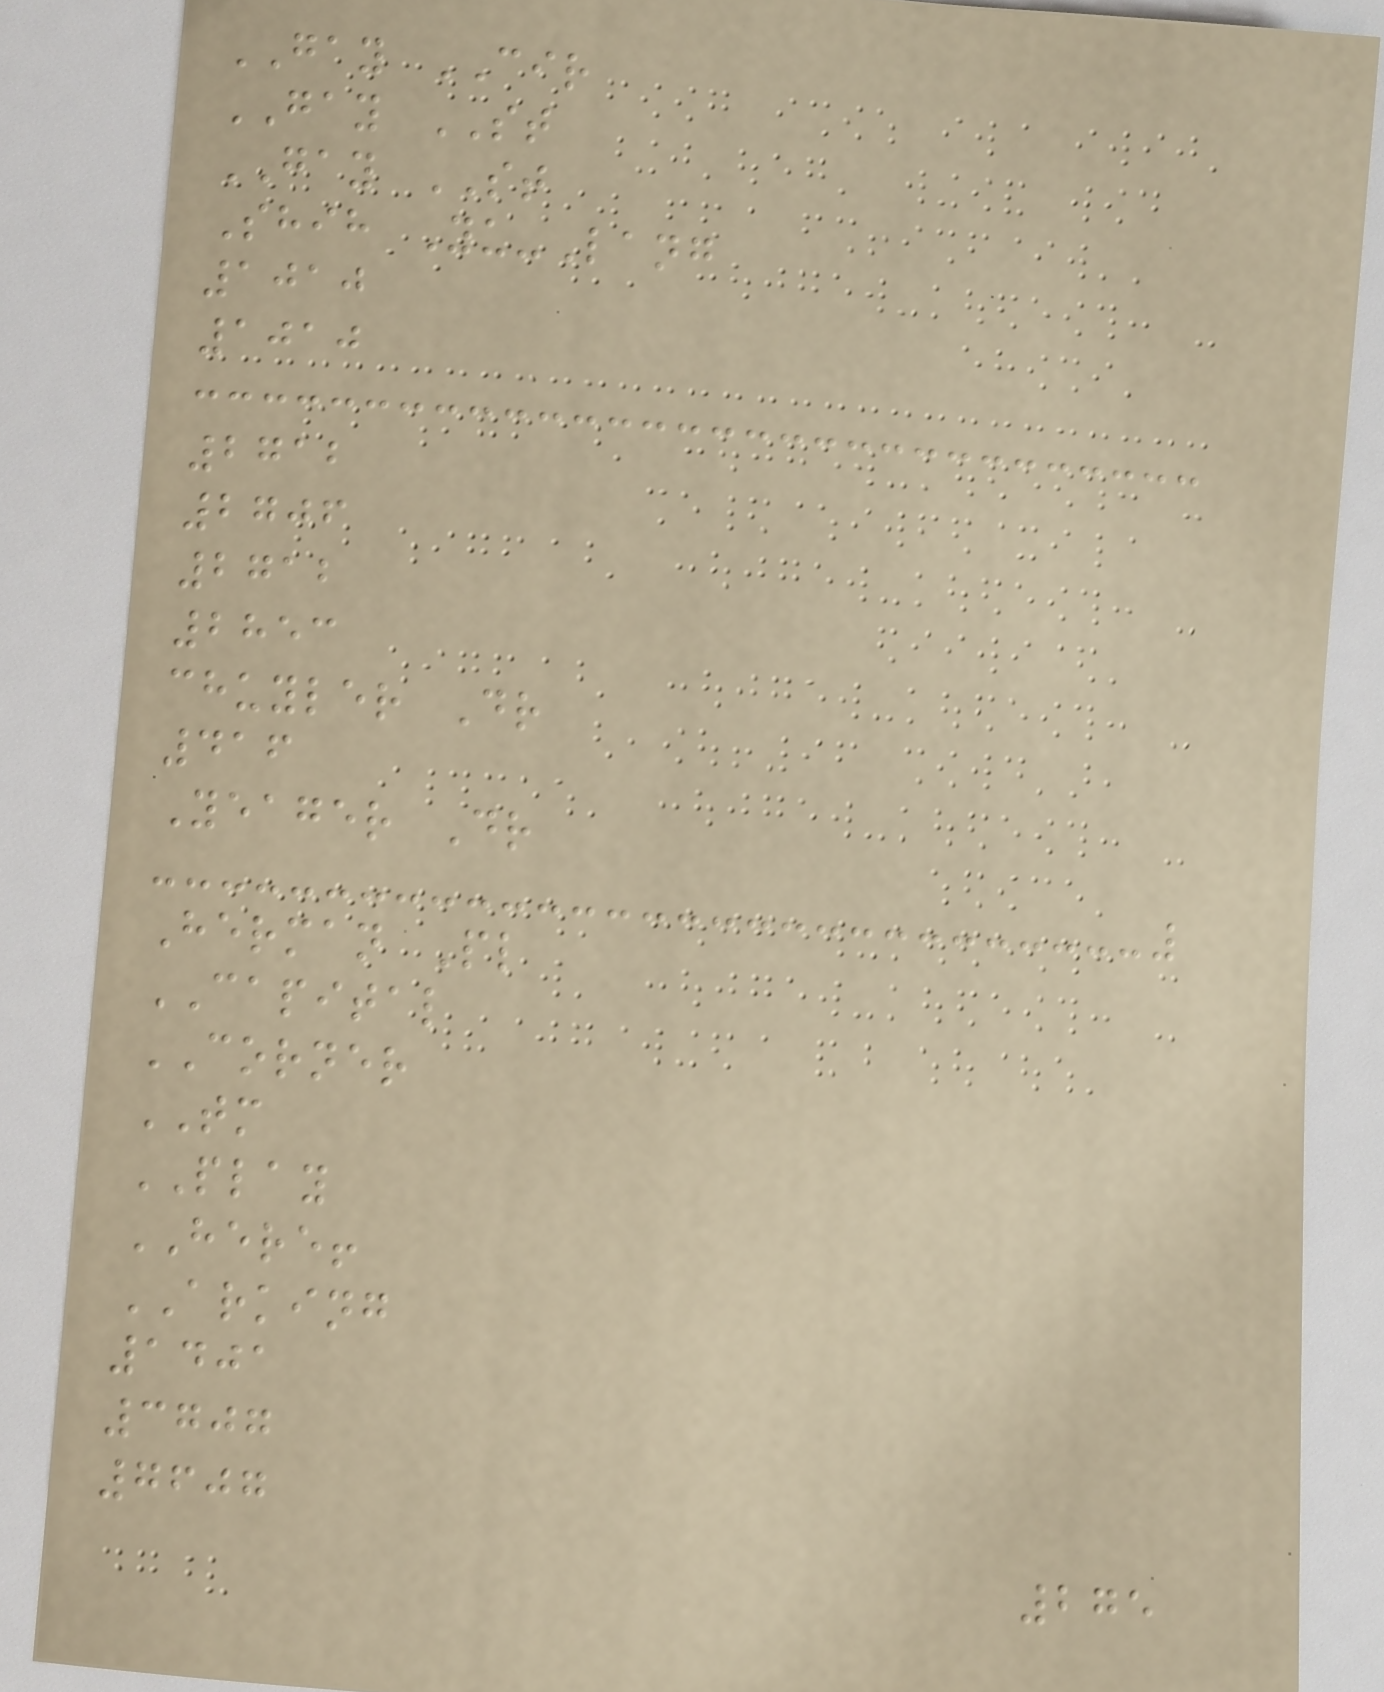GAY CIR
GAY ST
GAY ST
Shih Yu-Lang
1010
1010
2712
2706
2712
2853
chuyler Dr
416
Yeager Dr
Herman Pl
CAPITAL
CORNER
TM
PLAY
HERE!
ARKING
1401
3707
7607
275
